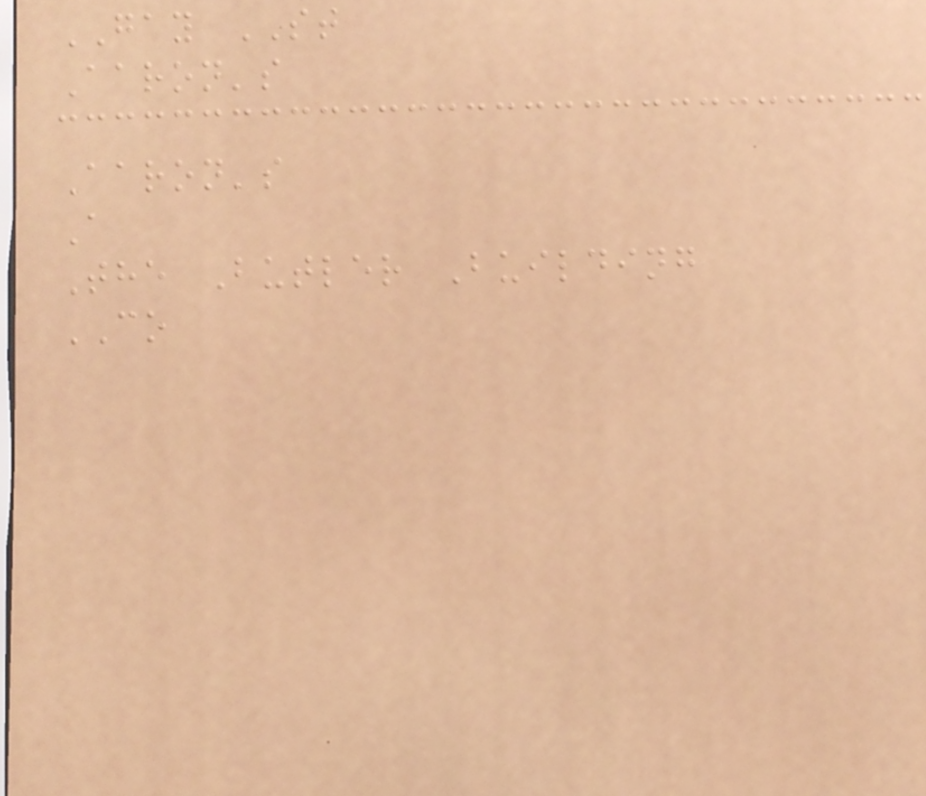GAY ST
Aaron's
Aaron's
A
The Butler Building
CO
